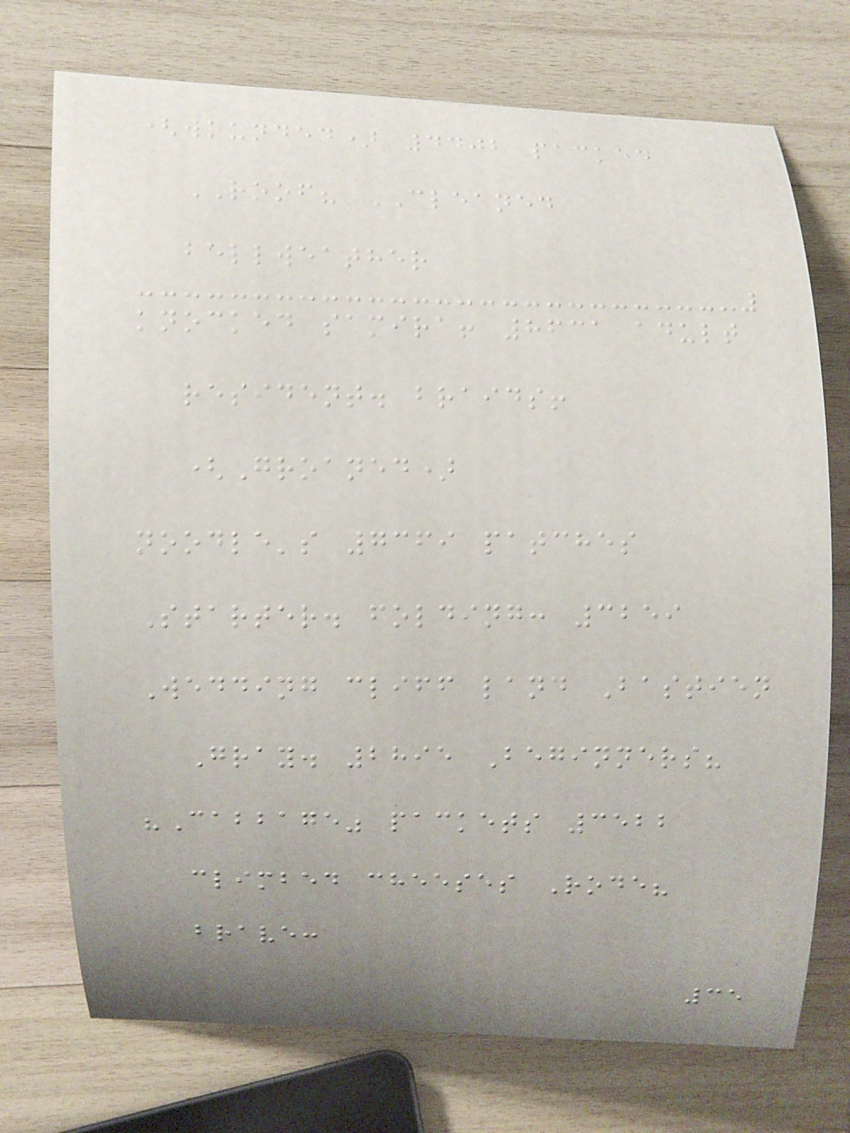(wounded) 4402 packed
ROOF? CLEANED
bellweather
knocked samira! 8631 adult
resident. braids!
(Groaned)
noodle's 7369 patches
Starter. folding: 3259
Wedding cliff land Bastien
Gray. 2895 Beginners?
"Cabbage" packets 3522
climbed cheeses Rode?
brave:
35
